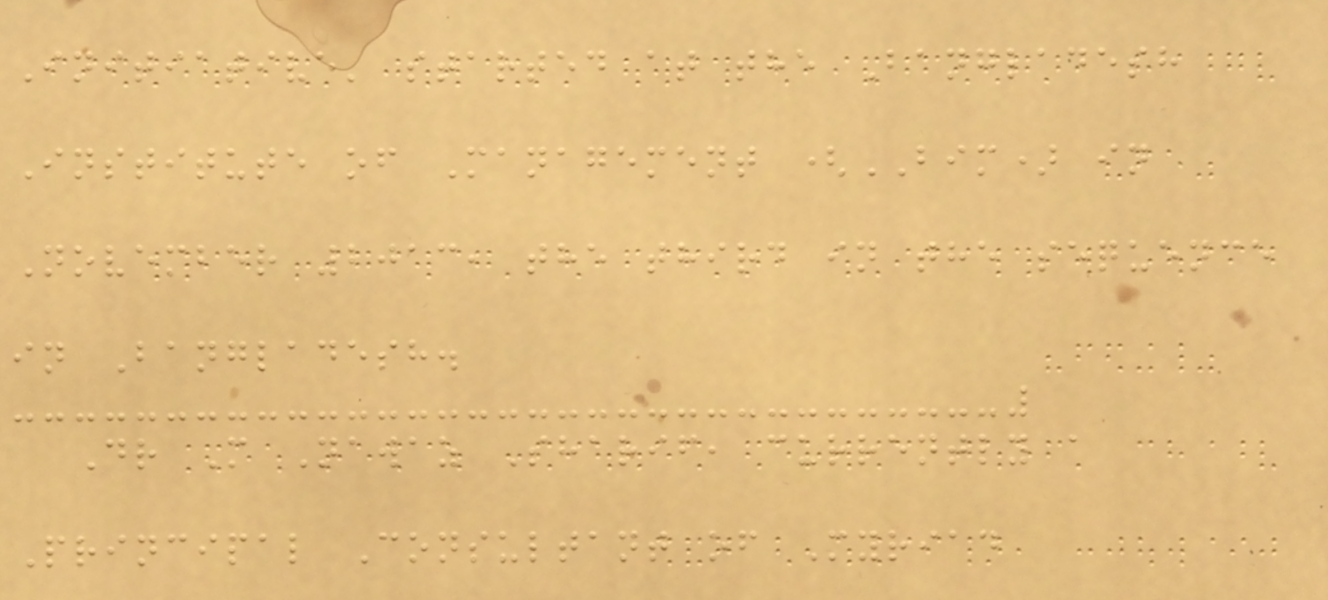Initiative' started at the Bangladesh
Institute of Management (BIM) in
November 2013, the third in the sequence
in Bangladesh.
Dr M Nawaz Sharif, currently a
Principal Consultant of Myriad
